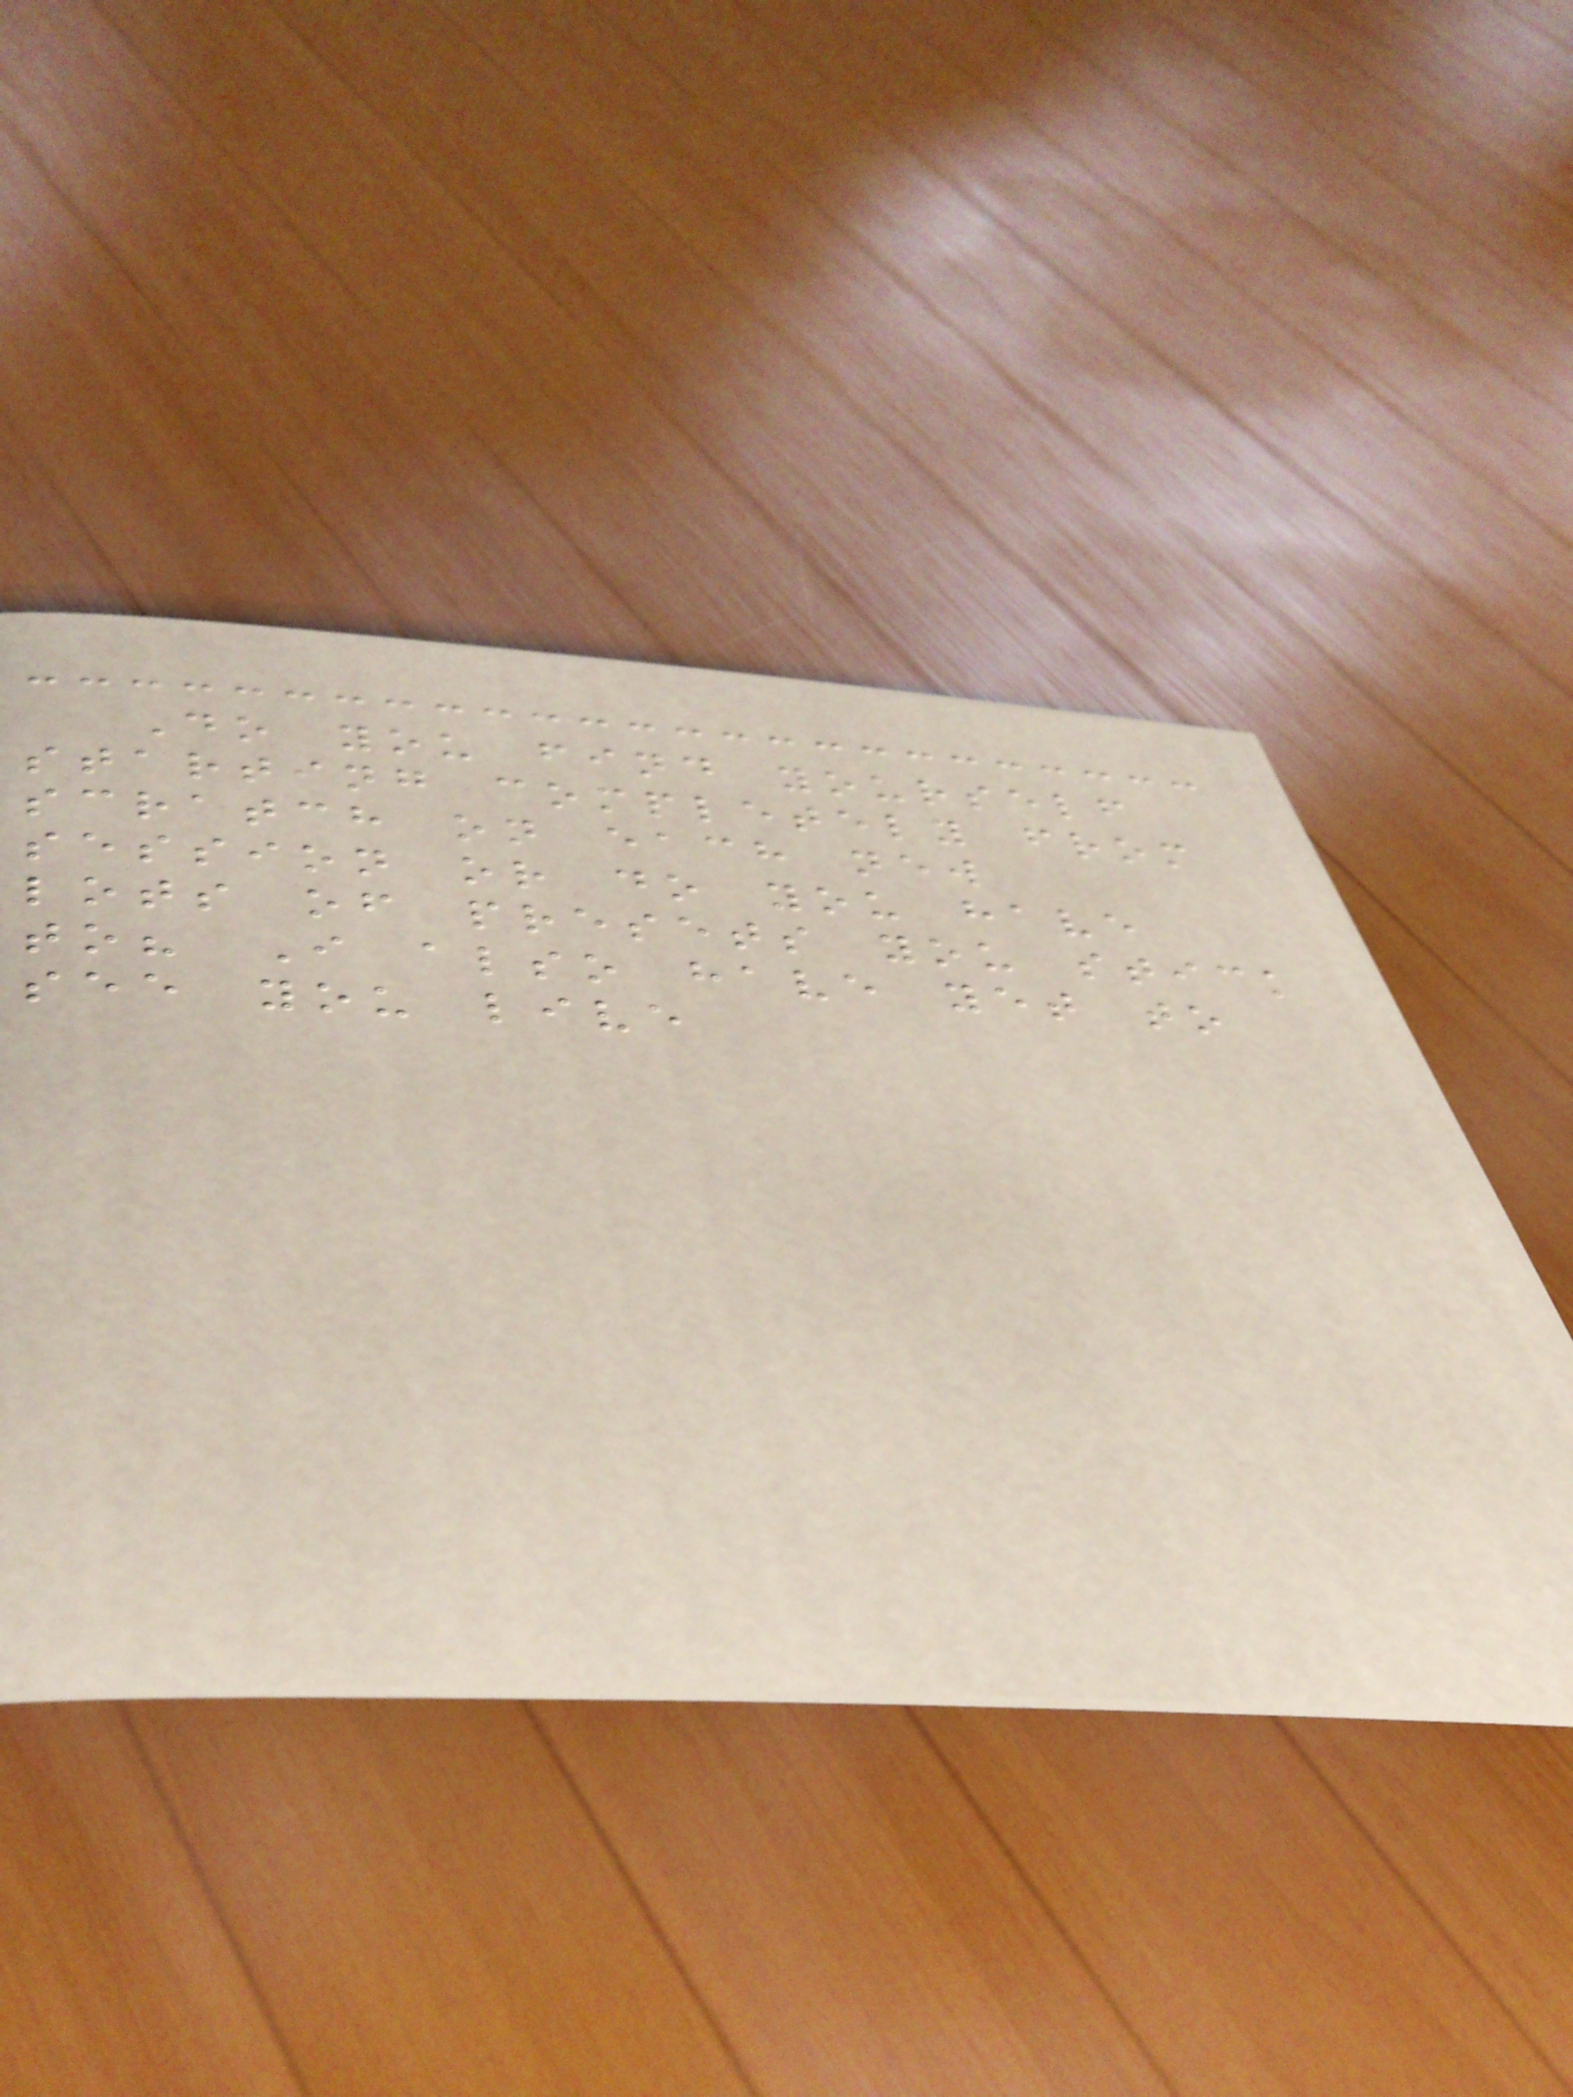Do you find yourself
starting completely from
scratch on each new
session or do you have
lots of presets you stick
to? I also have yet to
see you live
